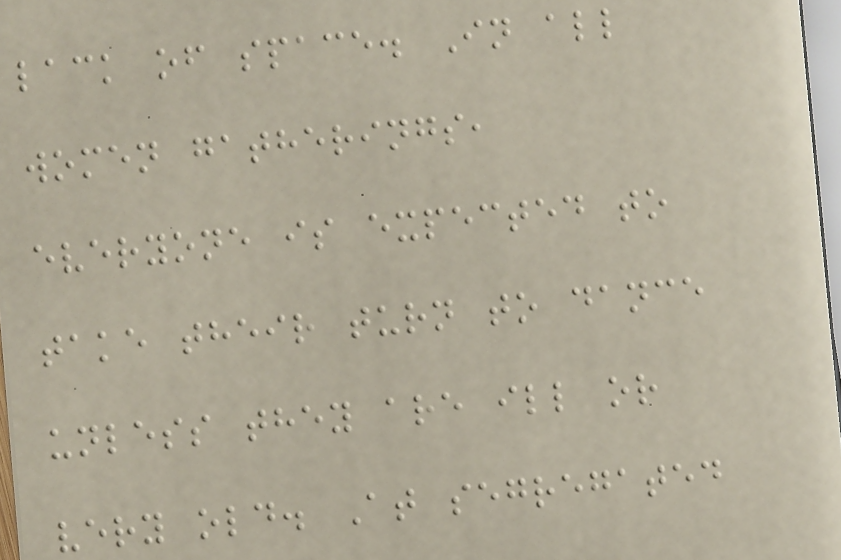lack of space. In all
women gatherings,
everyone is expected to
take their turn to dance
unless they are ill or
very old. At segregated
